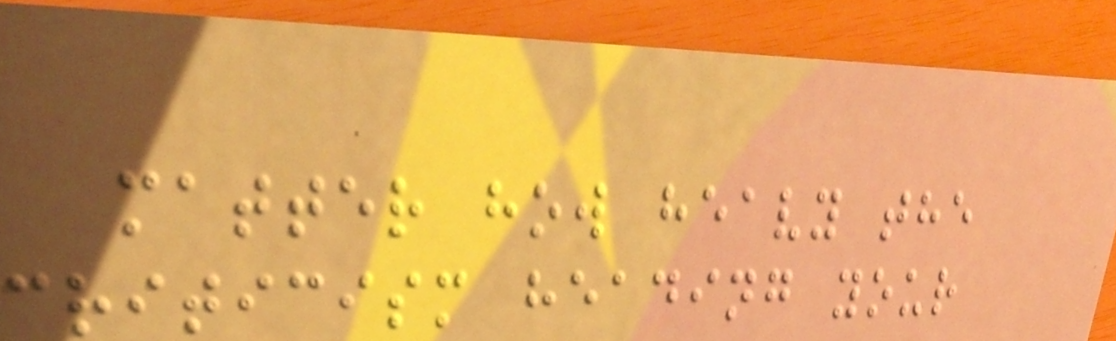matter how heavy the
criticism heading your
